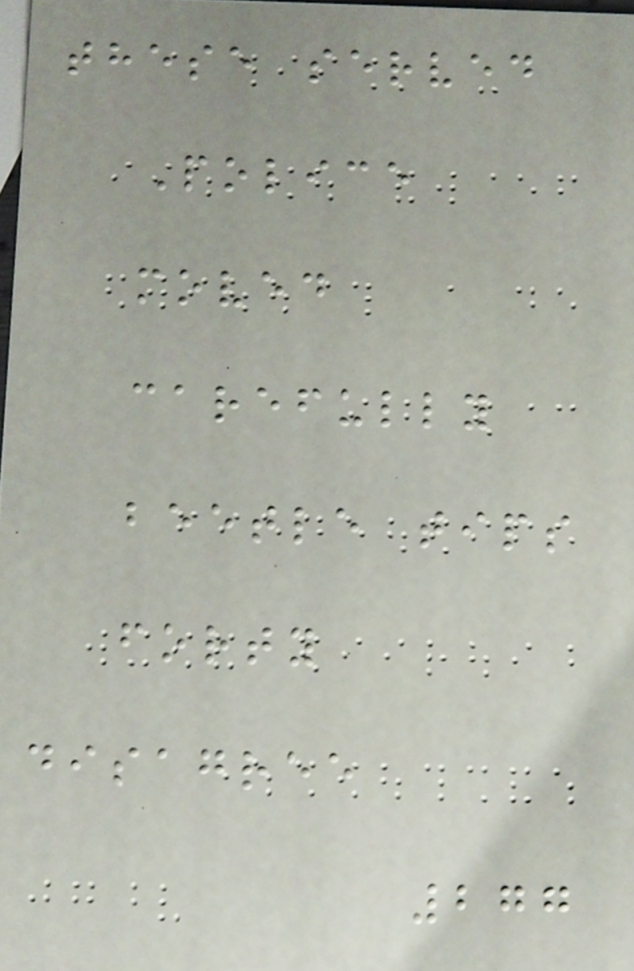these served
Police
moved
carefully
beetle tips
forty
disagree
277
